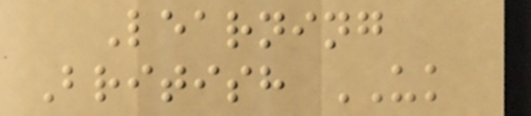Learning
British UK
